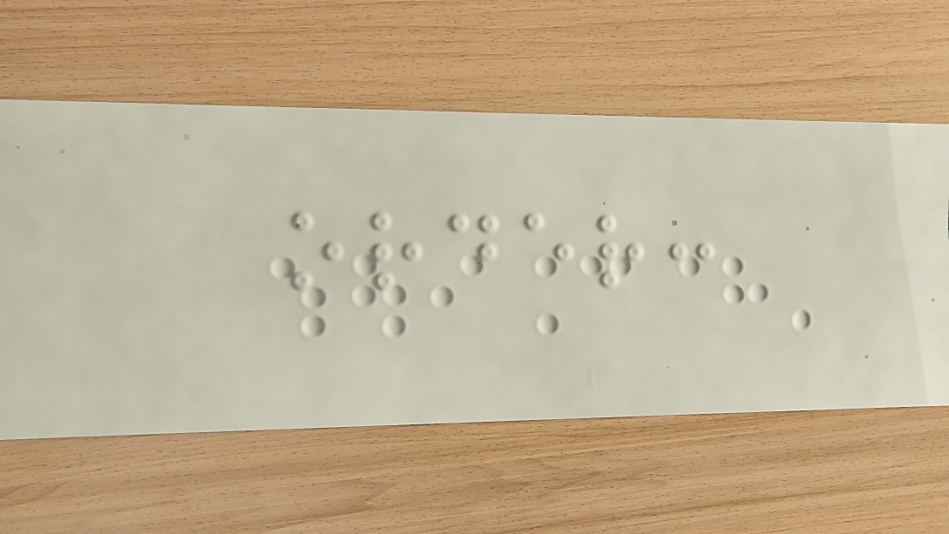order:
